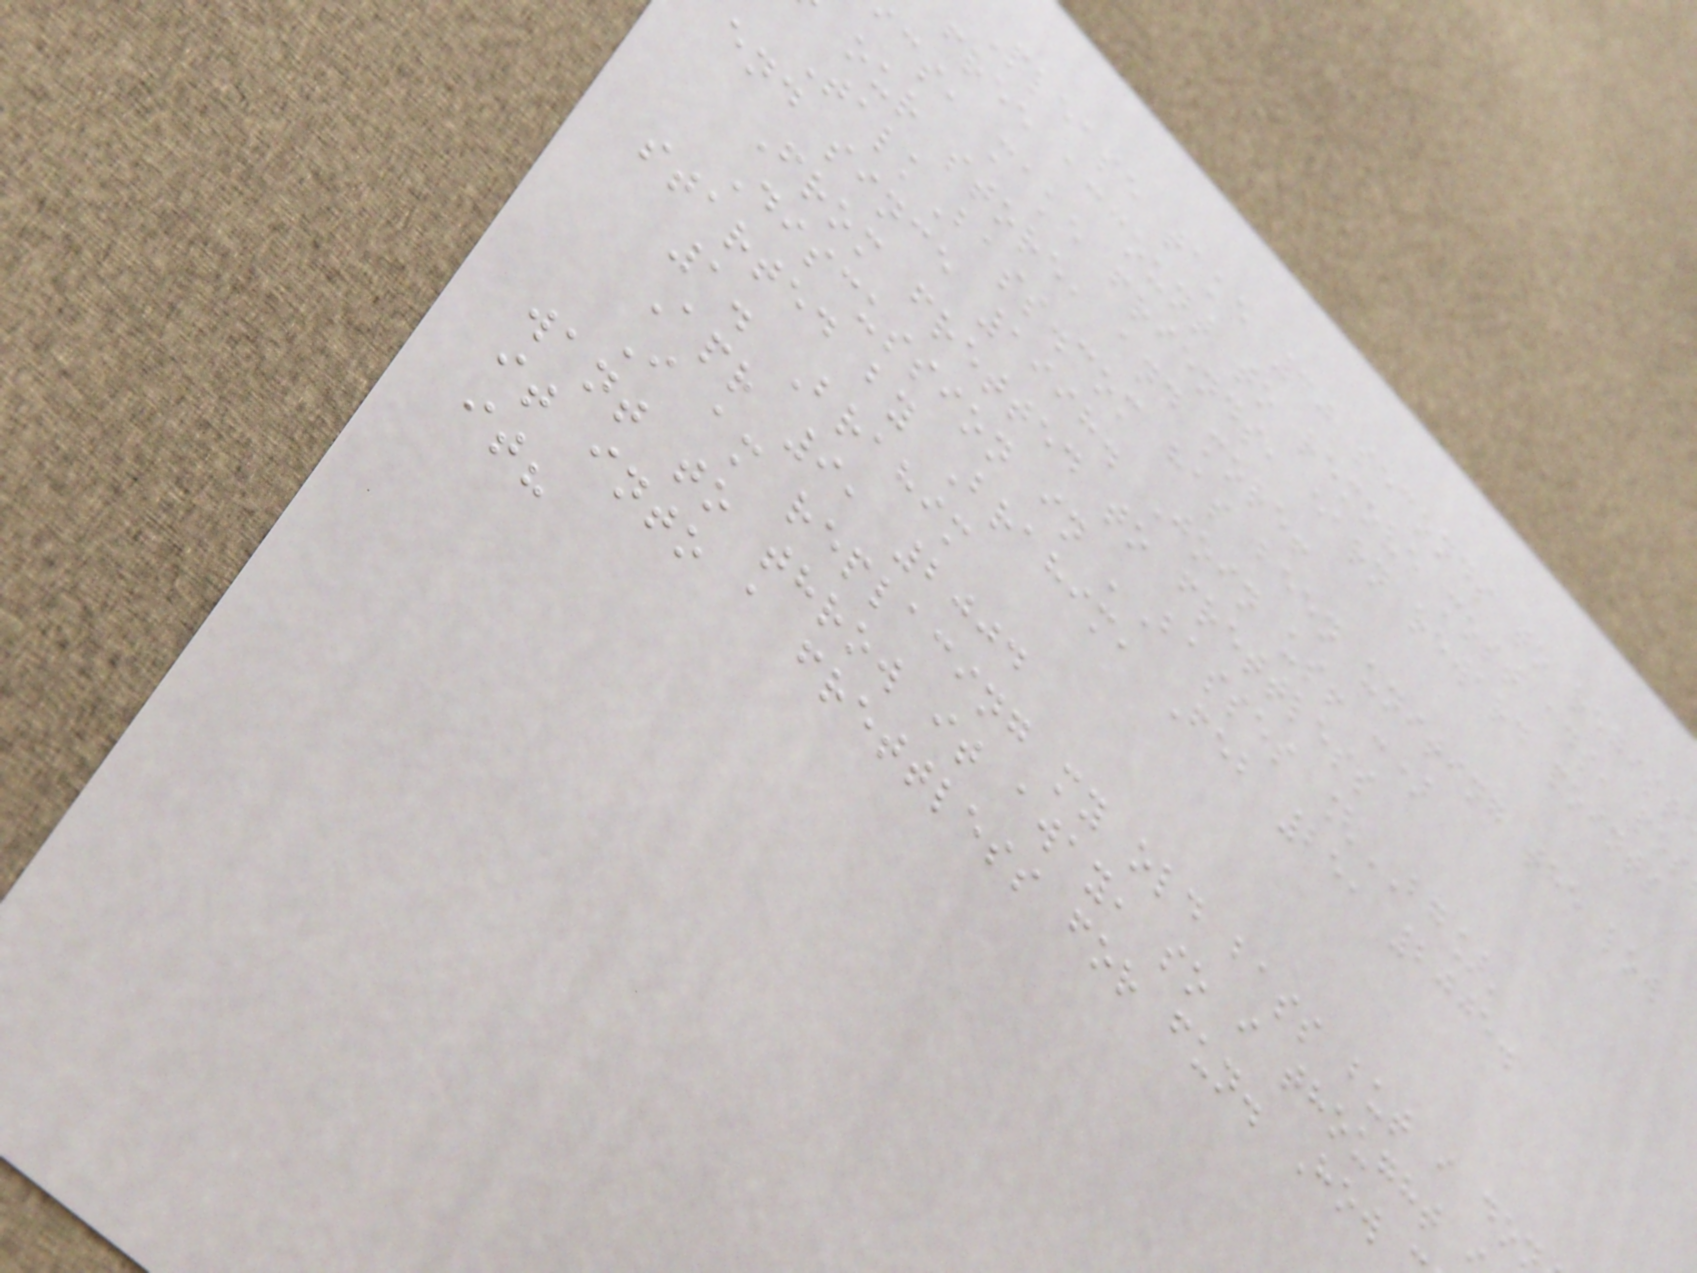Please take 30 seconds to regist
free account to remove most ads, pos
cs, make friends, earn reward points
our store, and more!
TalkBass.com has been uniting the low
end since 1998. Join us! :)
From fretted to frettless
Discussion in 'Basses [BG]'
started by Brahim, Feb 25, 2005.
1. Brahim
Apr 9, 2004
I am replacing my old bass but i do
want to throw it away, so i thought
it into a frettless for fun. How
it?
